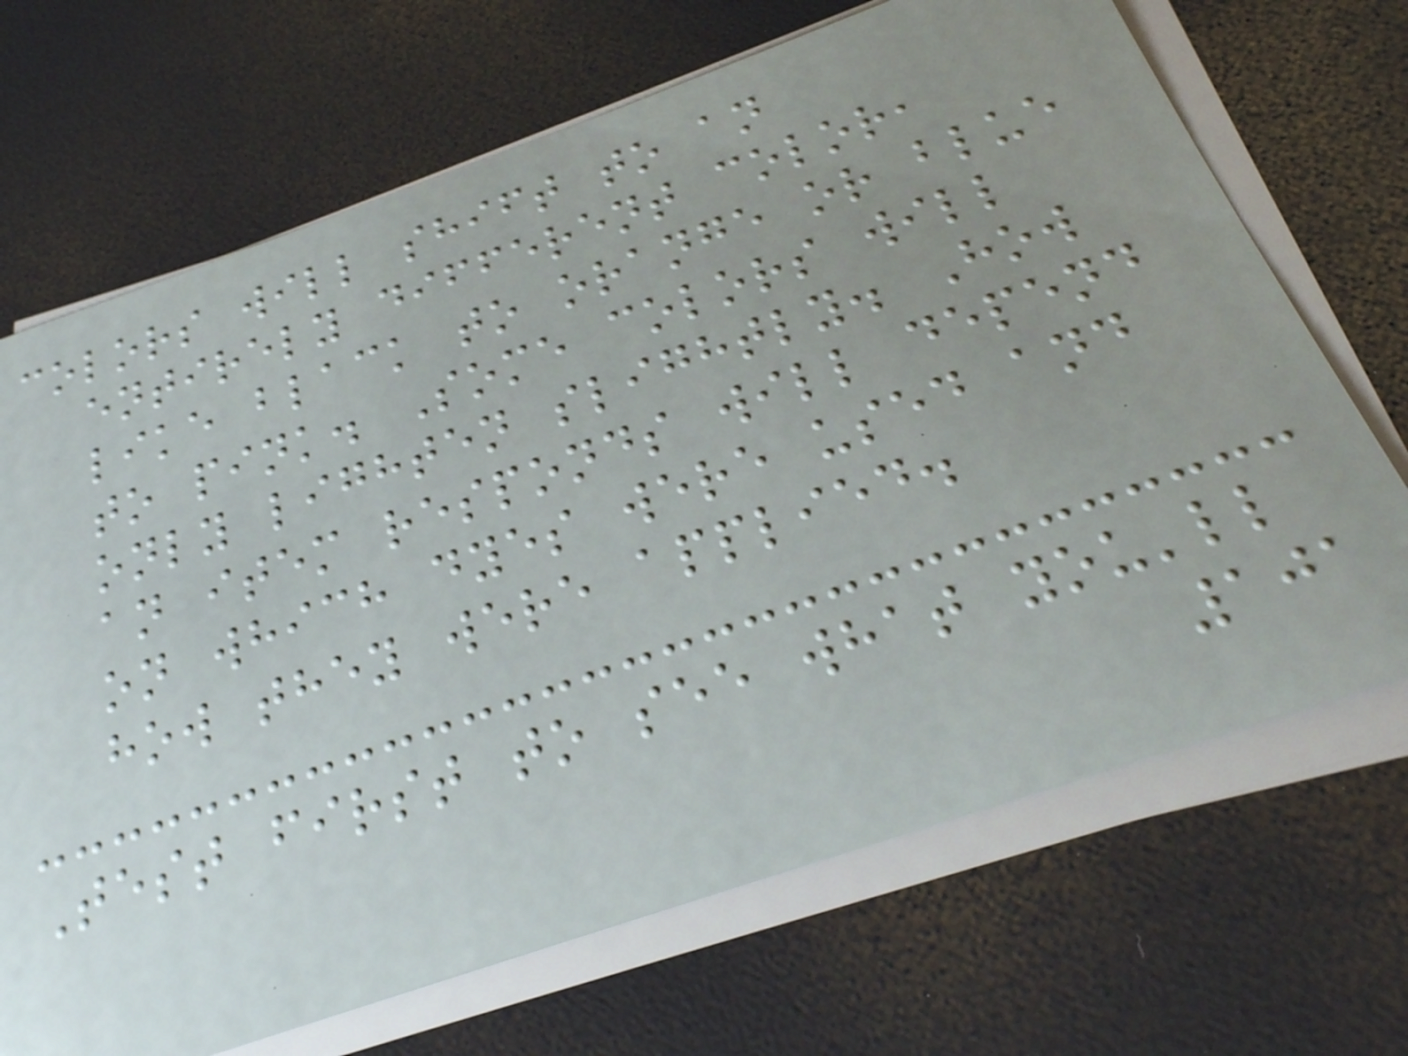colors will shift to an
entirely different color,
like black to orange or blue
to pink. Some colors will
only lighten slightly. How
an item responds will depend
on which dyes were used and
how they were applied.
Test first to see what you'll
101
